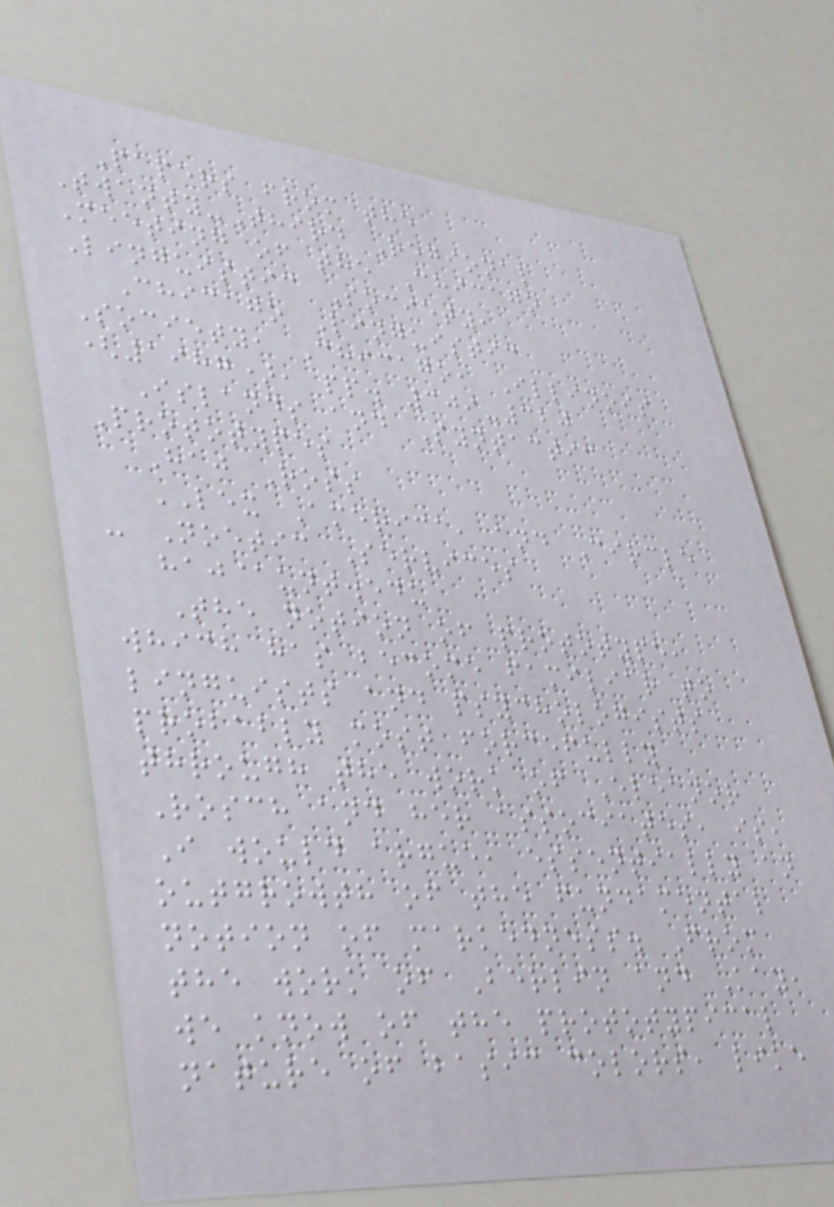Papers from the
Twenty-Third Regional
Meeting of the Chicago
Linguistic Society,
Chicago Linguistic
Society, Chicago, Illinois
(1987), pp. 309-320
Islands and Syntactic
Prototypes
Haj Ross
LEX America, and Circle
- Noetic Services
haj@unt.edu
The notion of prototype,
which has become familiar to
linguists and psychologists
probably most forcefully
through the work of Eleanor
Rosch and her associates, is,
I would argue, essentially an
outgrowth of the fundamental
notion of markedness. From
the work of Berlin and Kay,
we know of the prototypical
nature of basic colors, like
